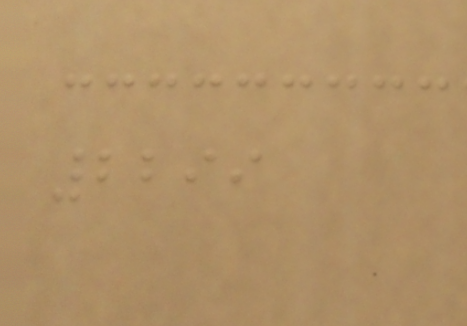2299
